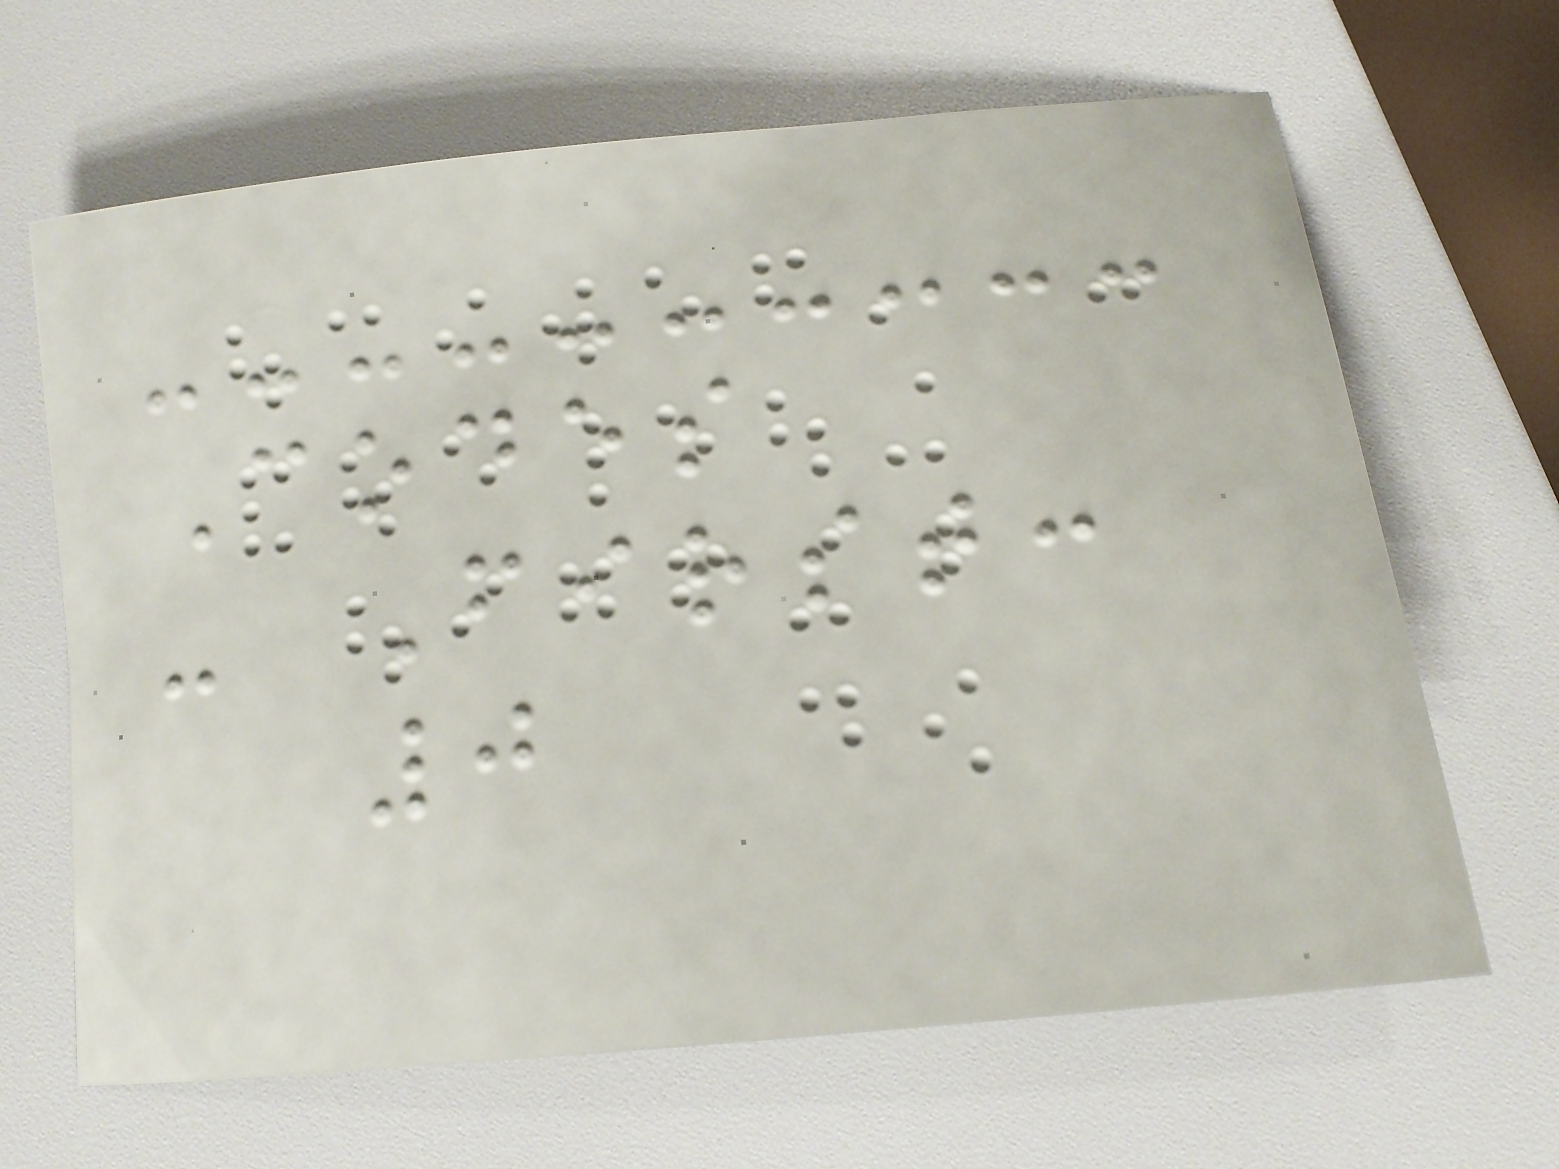Codes
- First:
0
